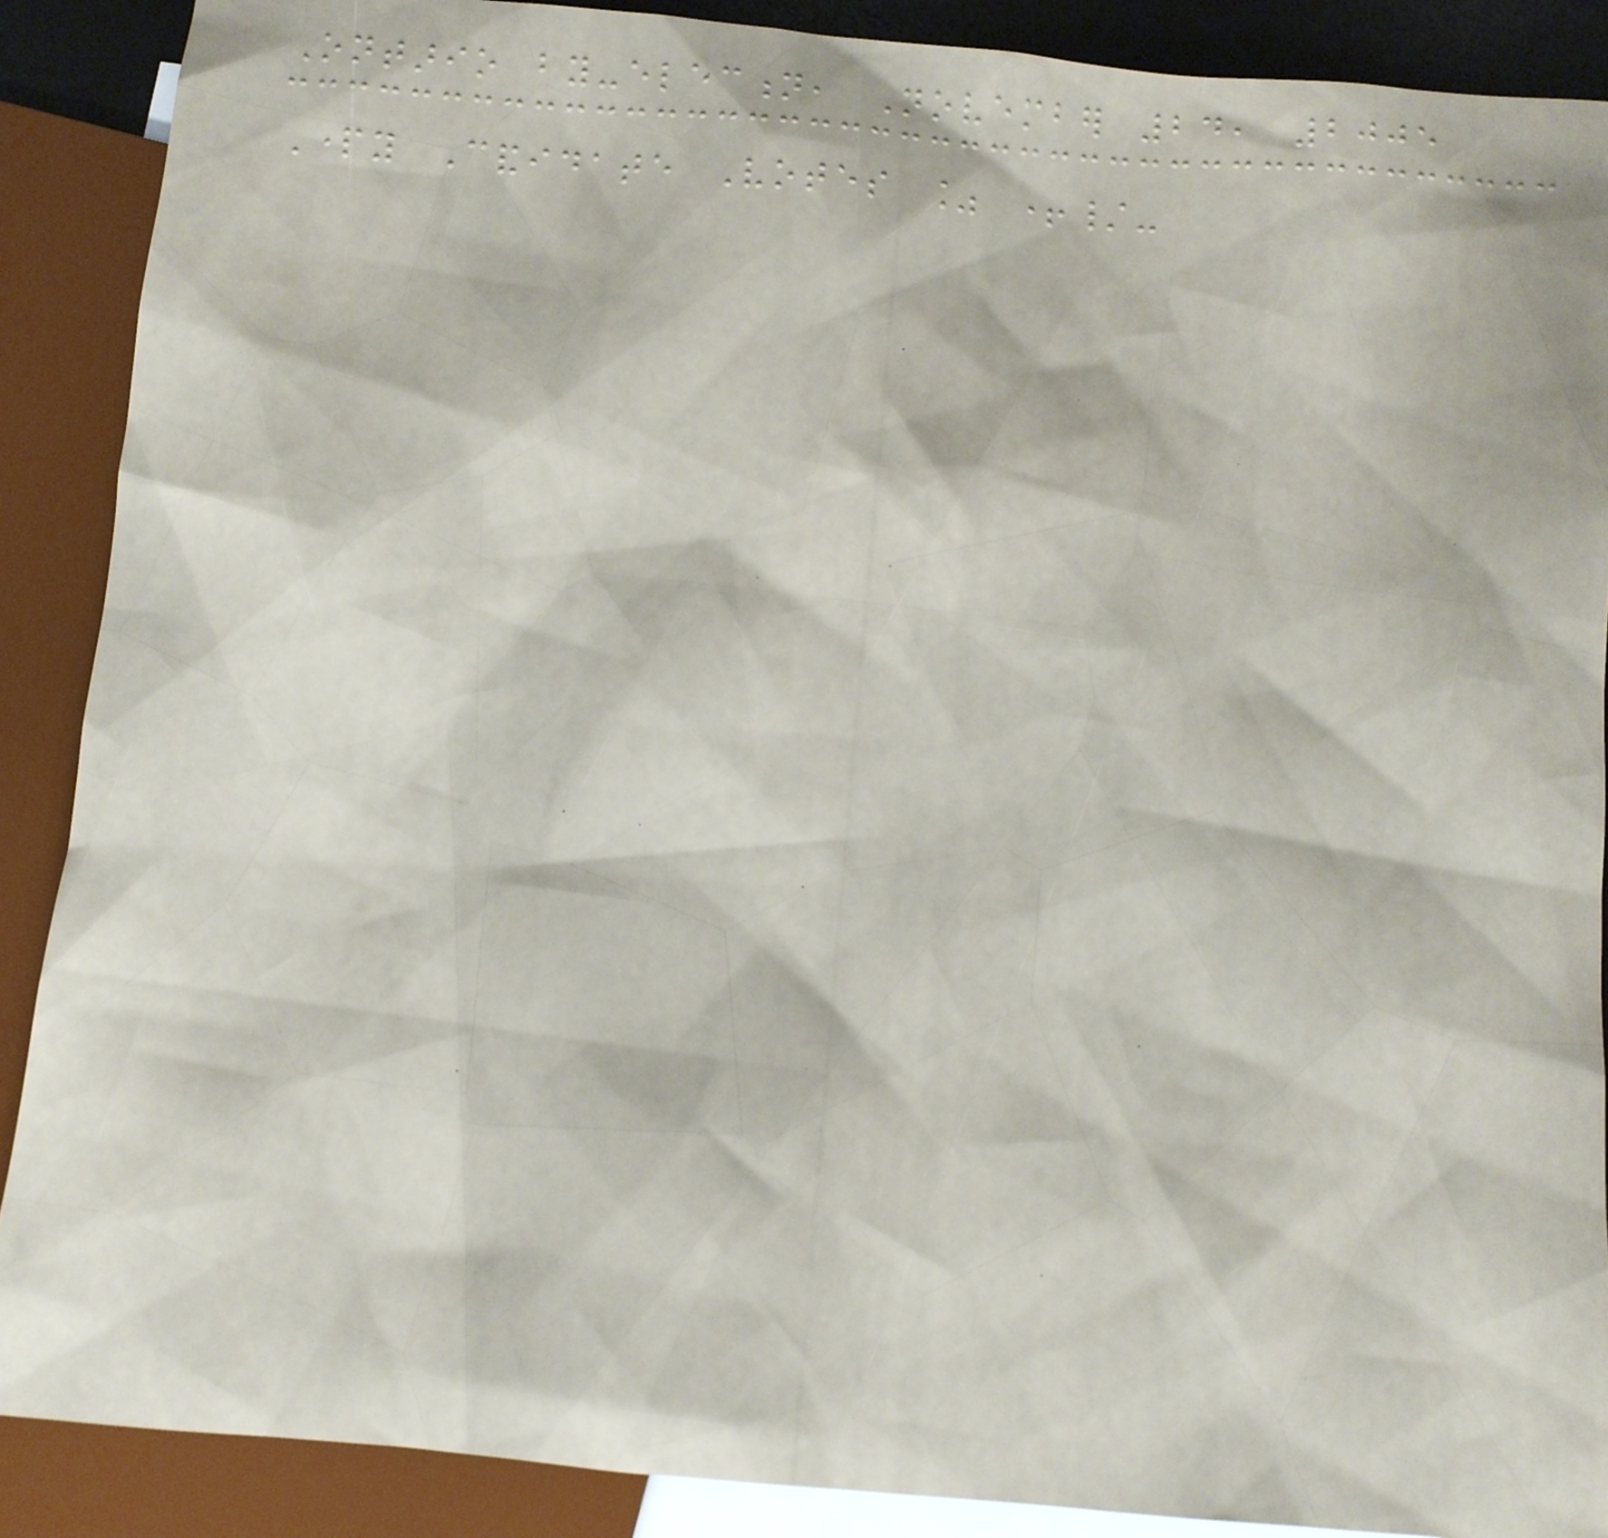Ontario by-election, November 24, 2005
Party Candidate Votes % +/-
